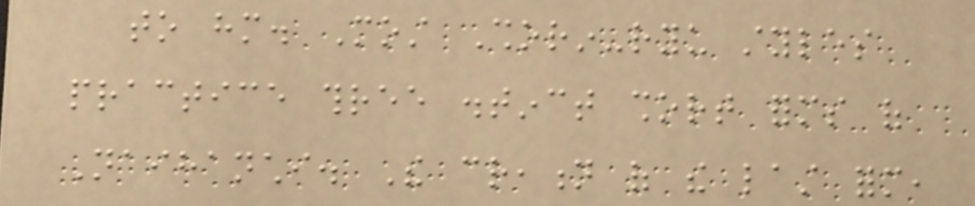to him. Most Shorin-ryu styles
practice three distinct short forms of
Naihanchi. The creation of the last form,
